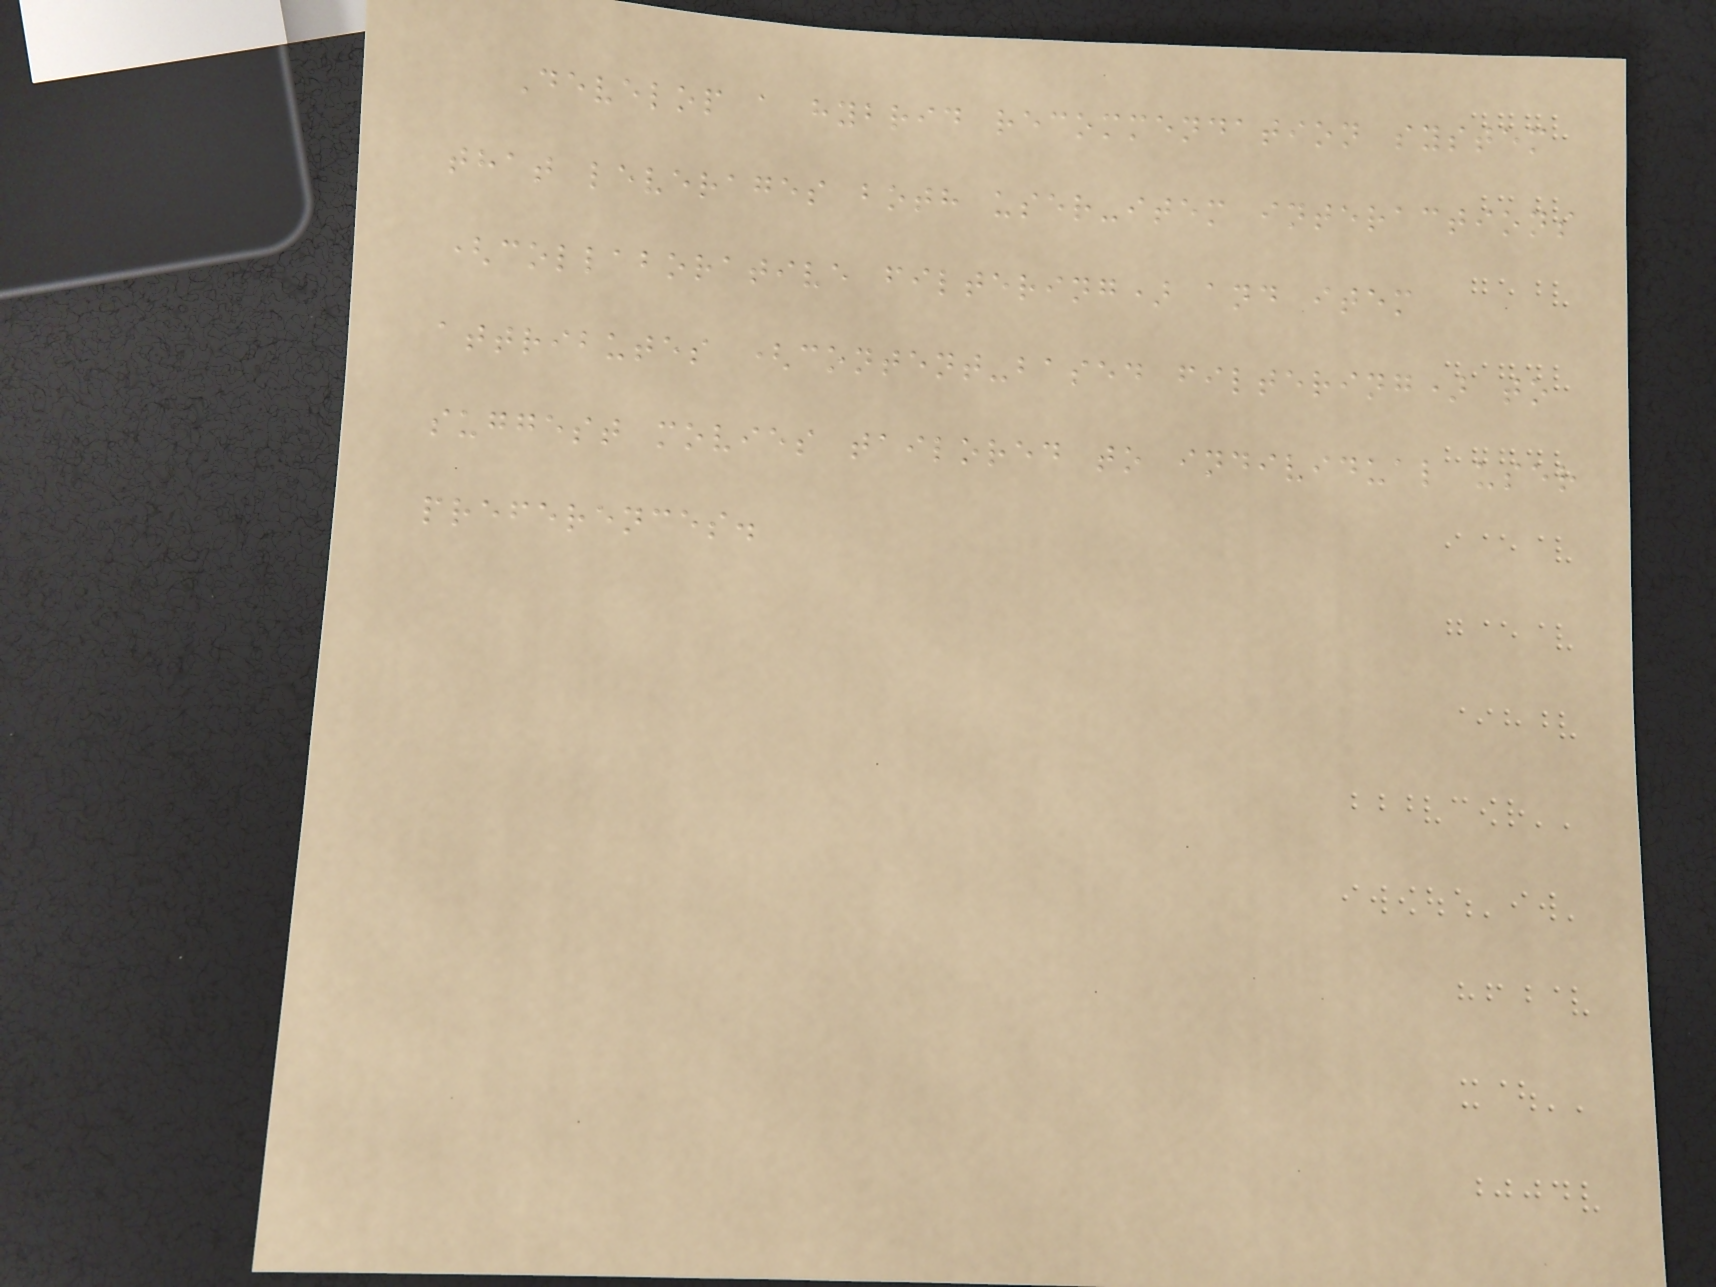Develop a hybrid recommendation system
that leverages both user-item interactions
(collaborative filtering) and item
attributes (content-based filtering) to
suggest movies tailored to individual user
preferences.
